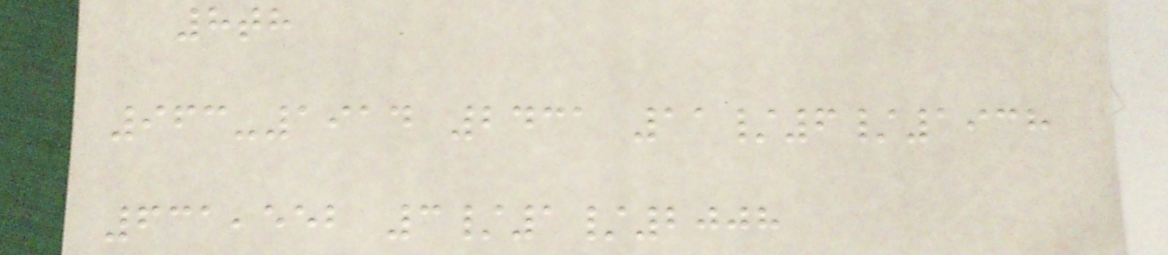8th
963-1914 2431 11/6/1938
631,552 3/1/2008
